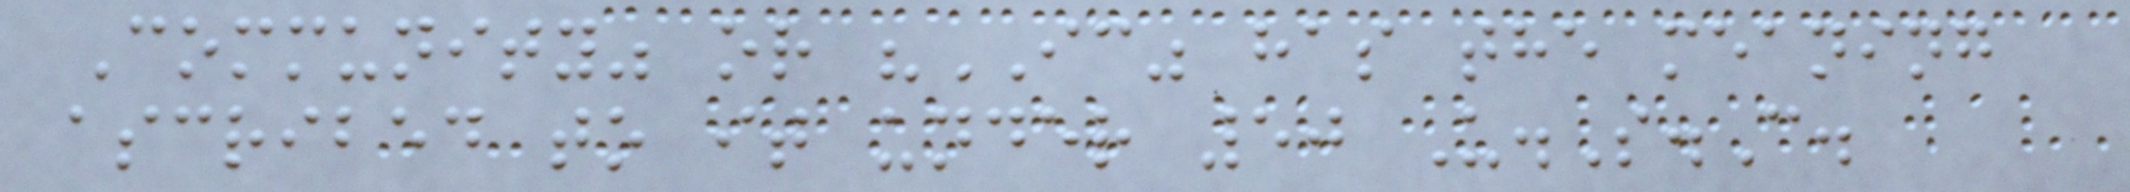Community" or "IC" has the meaning
ascribed to it under 50 U.S.C.
